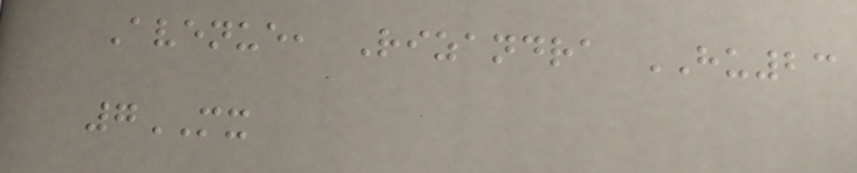Avenue, Rizandra HU23
7MX
